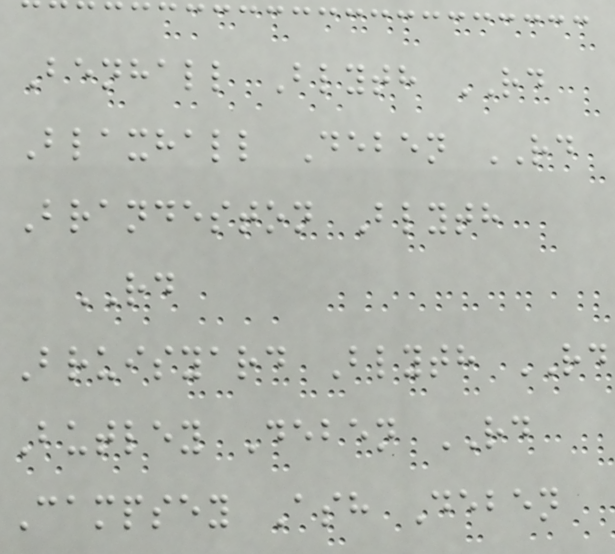Benhall Blyth RD
Blaxhall Deben RD
Brandeston Blyth
RD
Bruisyard Blyth RD
Butley Deben RD
Campsey Ash Deben
